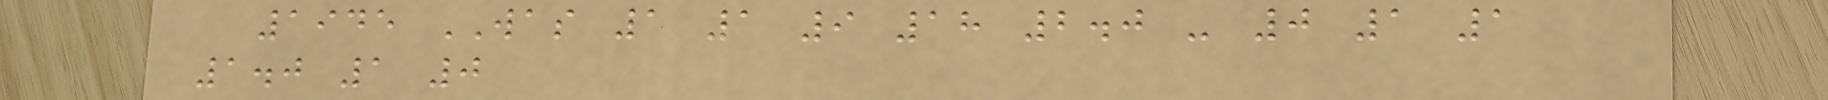1945 WAS 1 1 9 18 2.0 - 0 1 1
1.0 1 0
